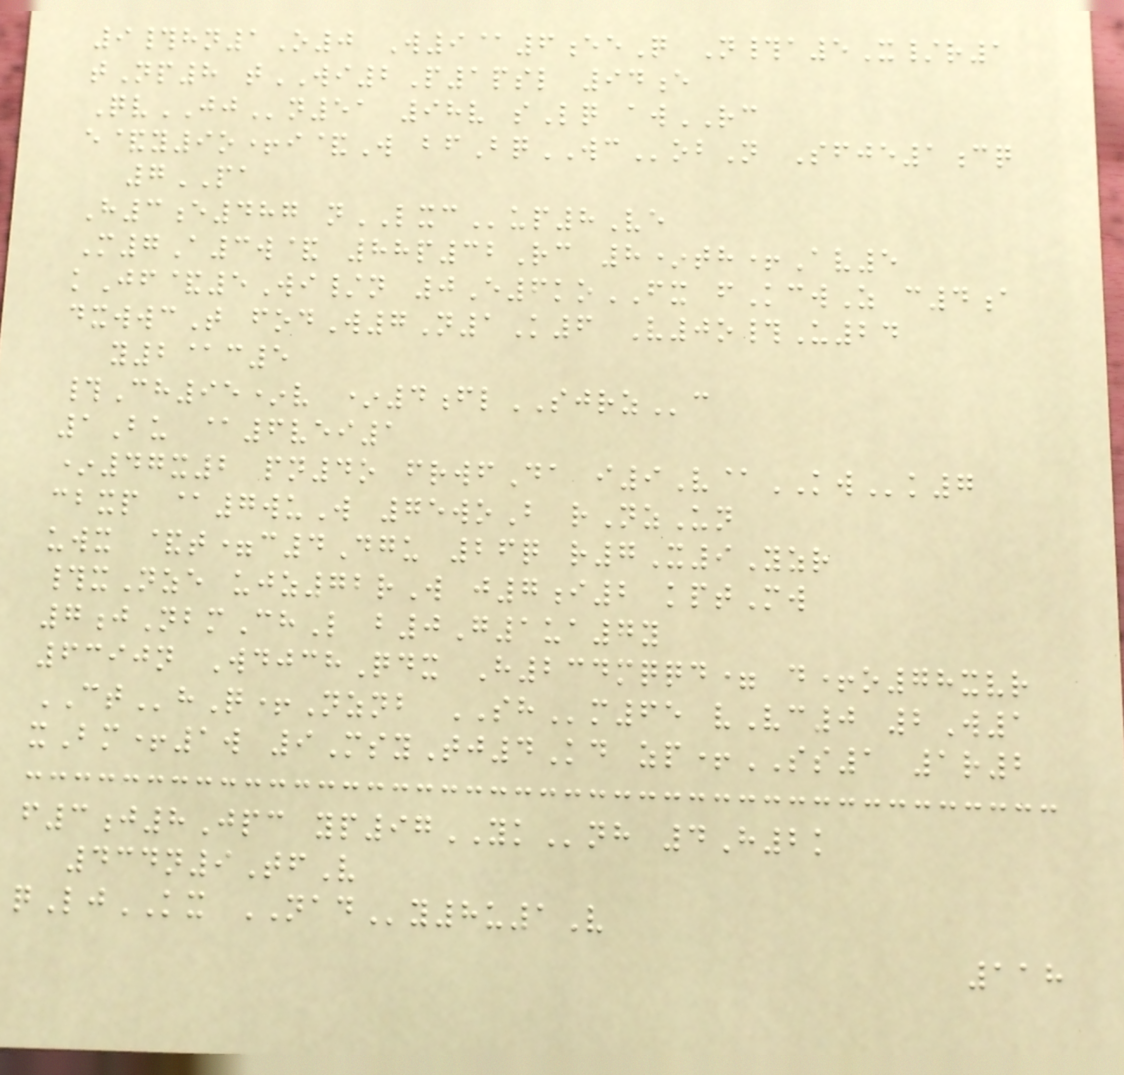9#hn1O0 W9@6eeQ N#a5X/r1
tNp8 tWI2P1psl 94e
QvJJn51 98v sLq awRC
e&y9o+i&W bfBqWCobN Sfje1cq
7PA
H3e487 nLXCup8Ve
M7A3w& 88p32Rc 8*th+Av5
kJf&5Wi/n 0E6koFX fKcwZ c4a
dxwwcT fodW7N1K6 V0o#U24
y2@c5
#Ch95*v *4flSJRZc
1Bu @6vei1
*47x2 pn4o frwfDa i9V@KWk7
cbxp @7wuW 75woB rNzUn
uwx &t=c4Dgu 26q r7X9Yzr
#xNze ujz72rW j7i2 kptMw
7jNbmChL b0G1ua7y
6390n WdjchQdx H234mqqd= d+o78xvr
CThQ+Nznb SHm65 vVc0 2W1
xBm+1w 9MsyTj4Kd zp+SS1 1r2
f3j8Jpc yp97YKnh 4H2k
434n9TfV
qLjKX NADy8u1V
118
